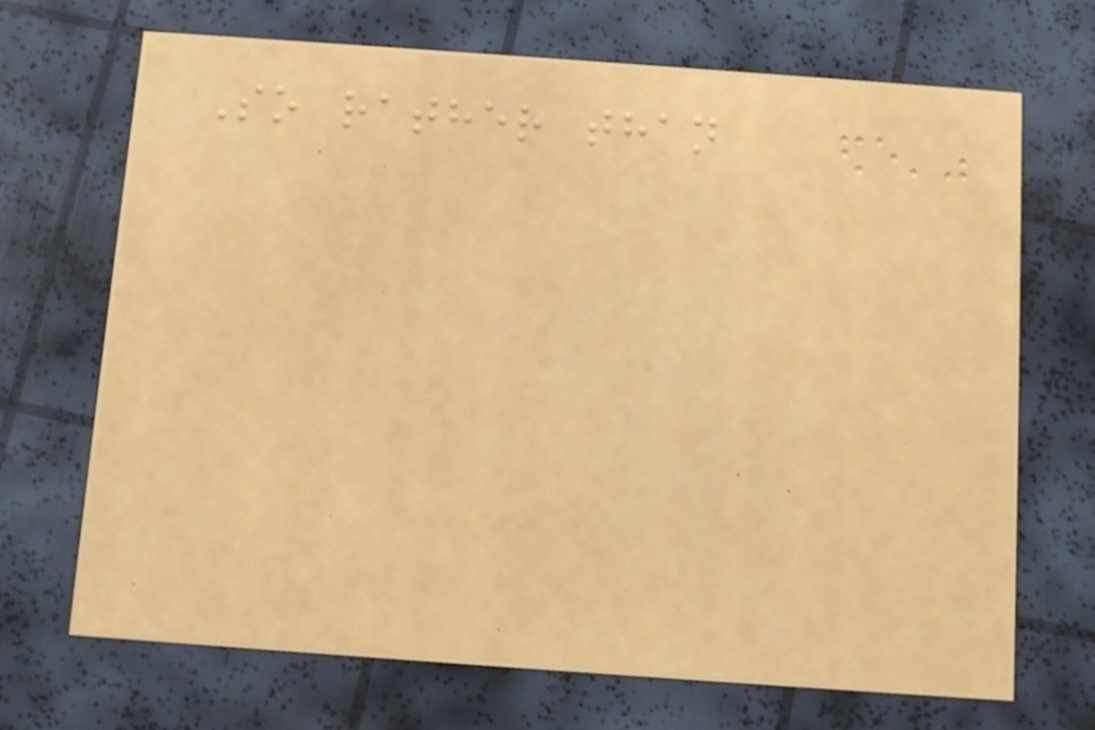So rather than
